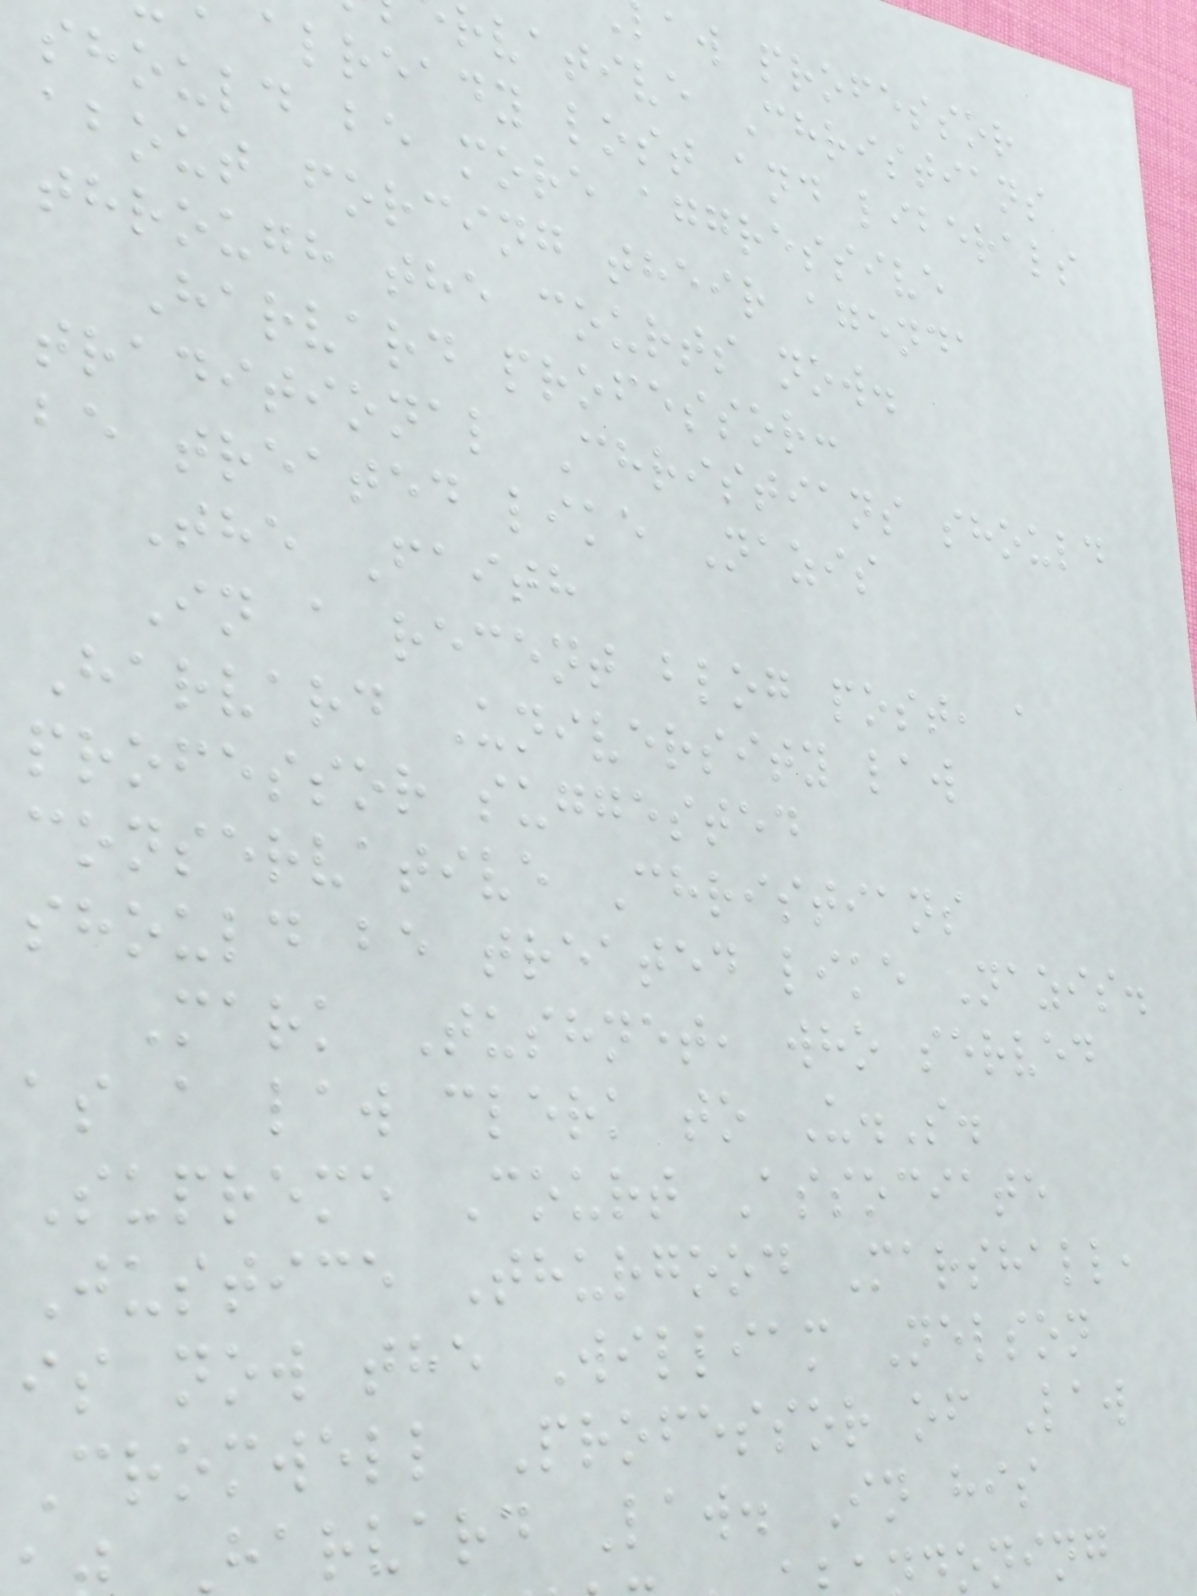aw professor
rvative Christians
already lost and liberals
should be more aggressive
about forcing their agenda
through the courts now.
Harvard professor:
traditional Christians should
be treated like Nazis
The Faith
In a recent blog post, a
Harvard University law
professor suggested
conservative Christians
should be treated like Nazis.
Mark Tushnet, who served
as a law clerk to U.S.
Supreme Court Associate
Justice Thurgood Marshall,
is now the William Nelson
Cromwell Professor of Law
harvard Law. In his
